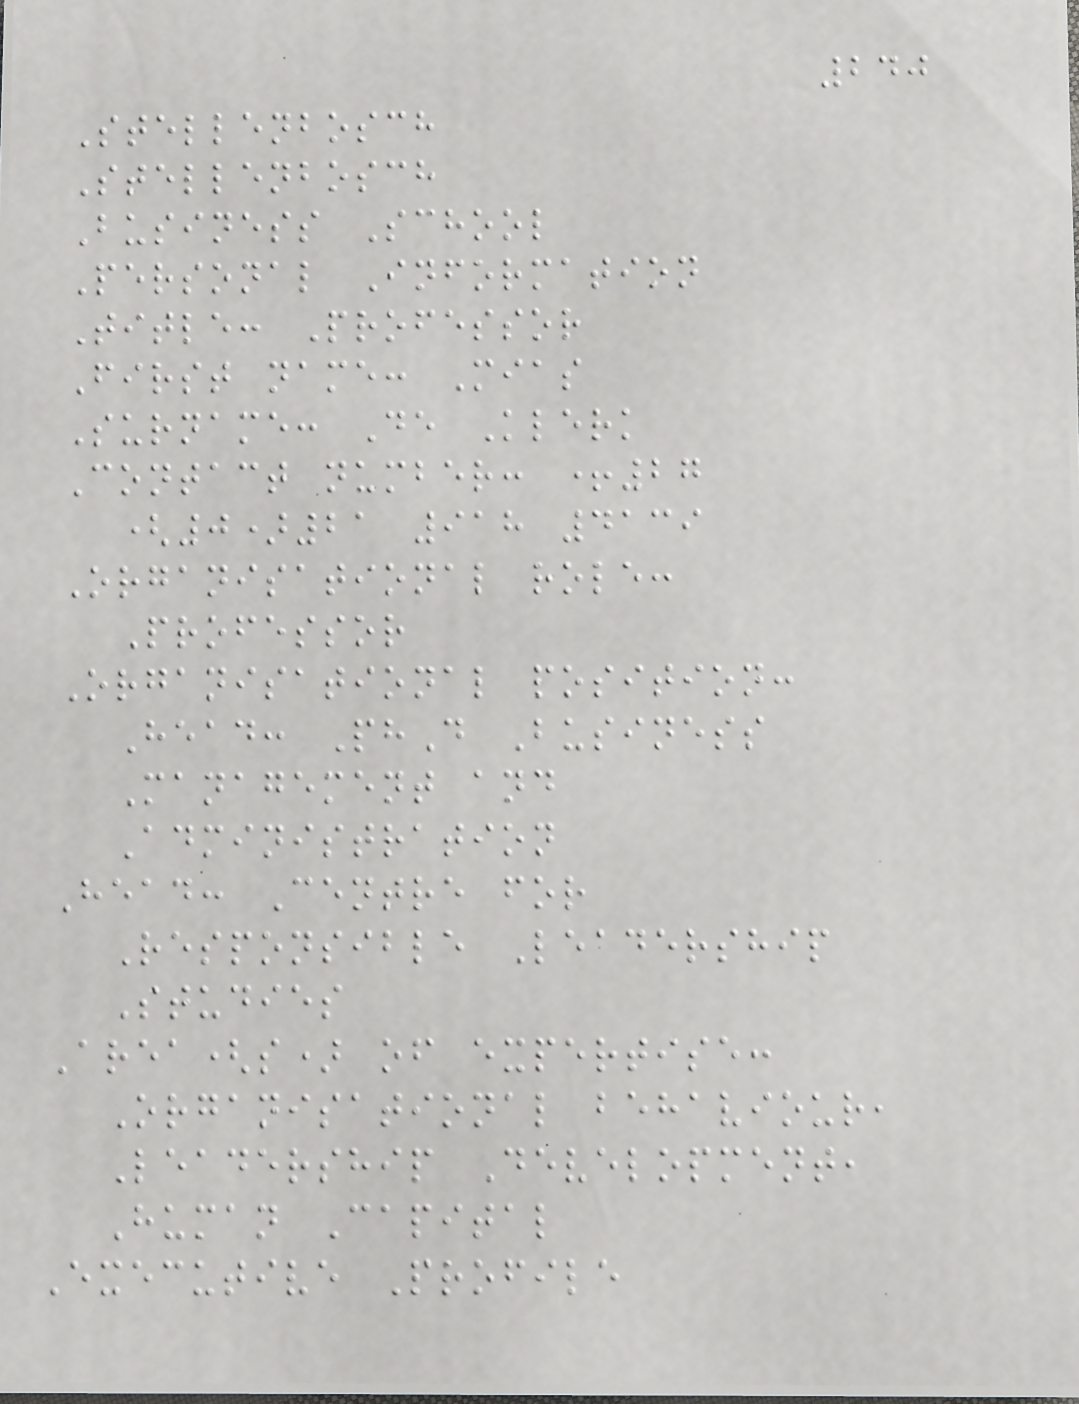240
Stellenbosch
Stellenbosch
Business School
Personal Information
Title: Professor
First name: Mias
Surname: De Klerk
Contact number: +27
(0)21 918 4139
Organisational role:
Professor
Organisational position:
Head: PhD Business
Management and
Administration
Head: Centre for
Responsible Leadership
Studies
Area(s) of expertise:
Organisational behaviour,
Leadership Development,
Human Capital
Executive Profile
